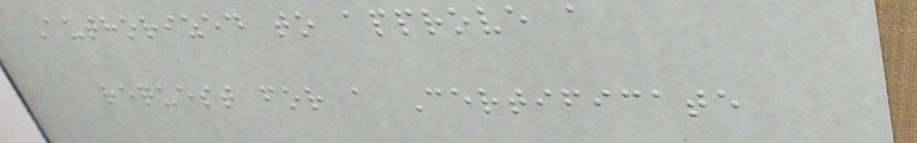Authorized to approve a
request for a Certificate
